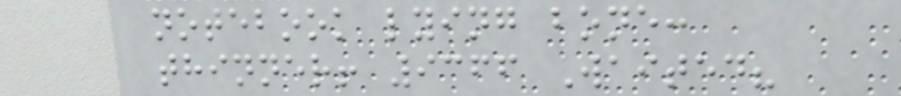notebook lying bone:
thinner! 9366 Waited?
